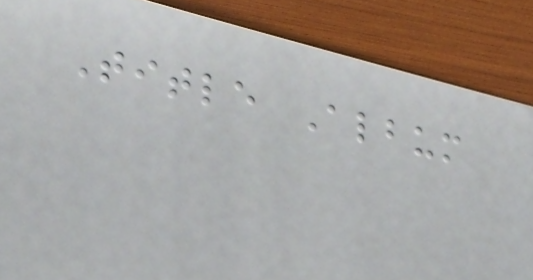Title Album
